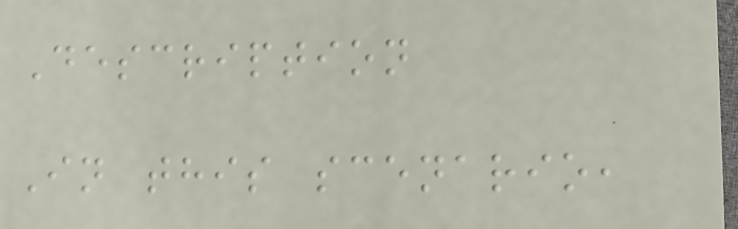Description
In this scenario,
